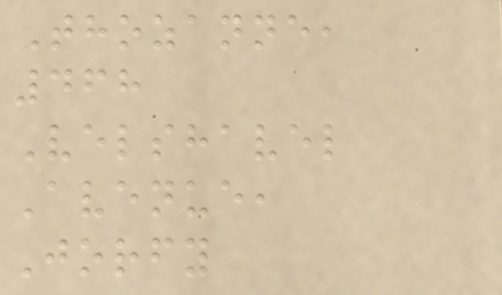Thozanne,
468
Velshavel
Avenue,
Jorfy
